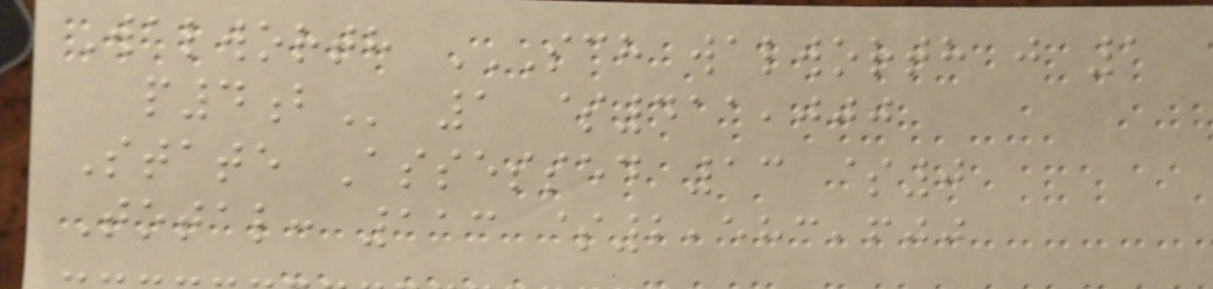Walworth SCH WALWORTH J 1
P4B 1 $411,000
State Assessed 13 $0
Total: 113 $2,583,600
